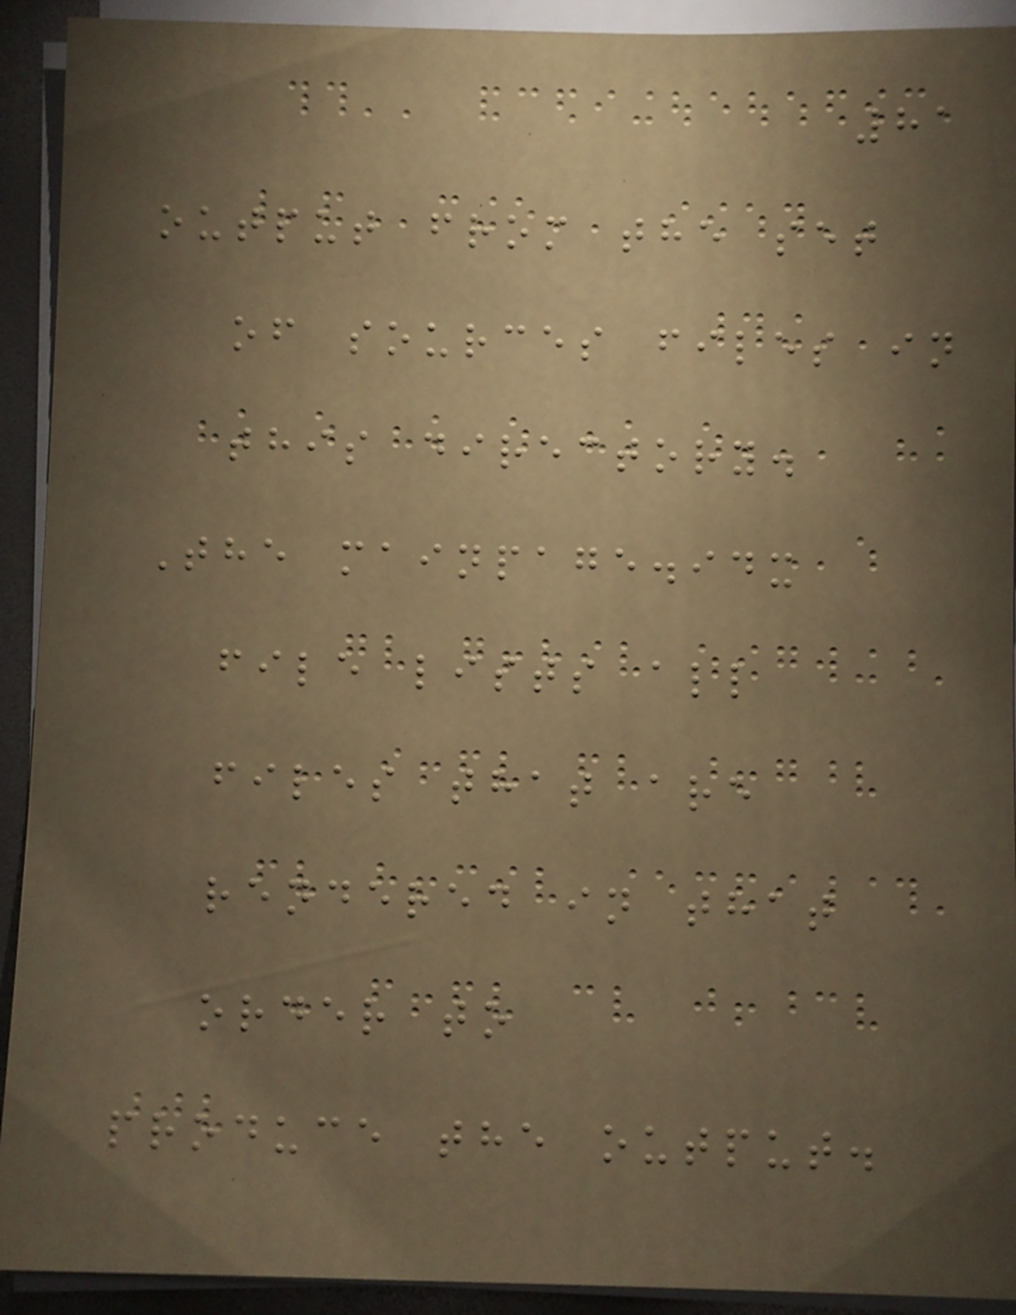81
output from the set
of sources files in
this directory.
The mainpage.idx
file lists all
files that are
rendered in that
order to
produce the output.
